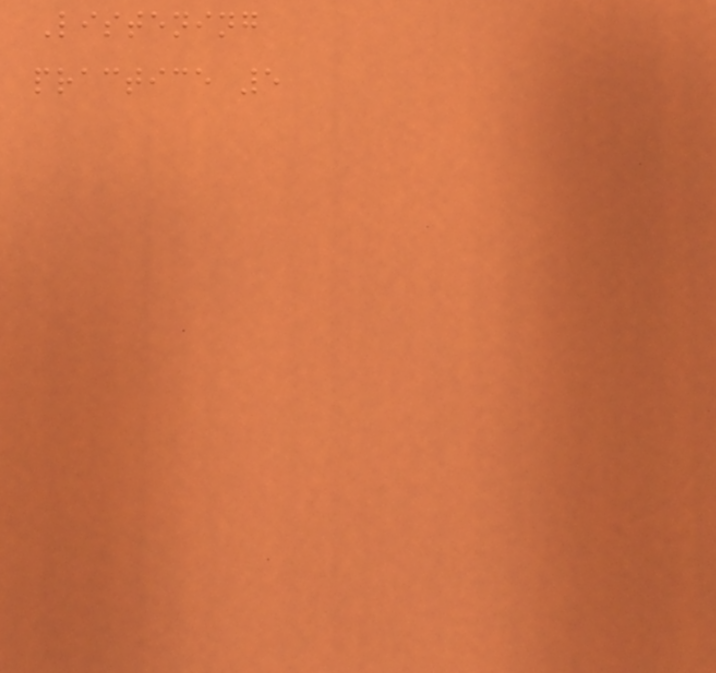Listening
practice 5
